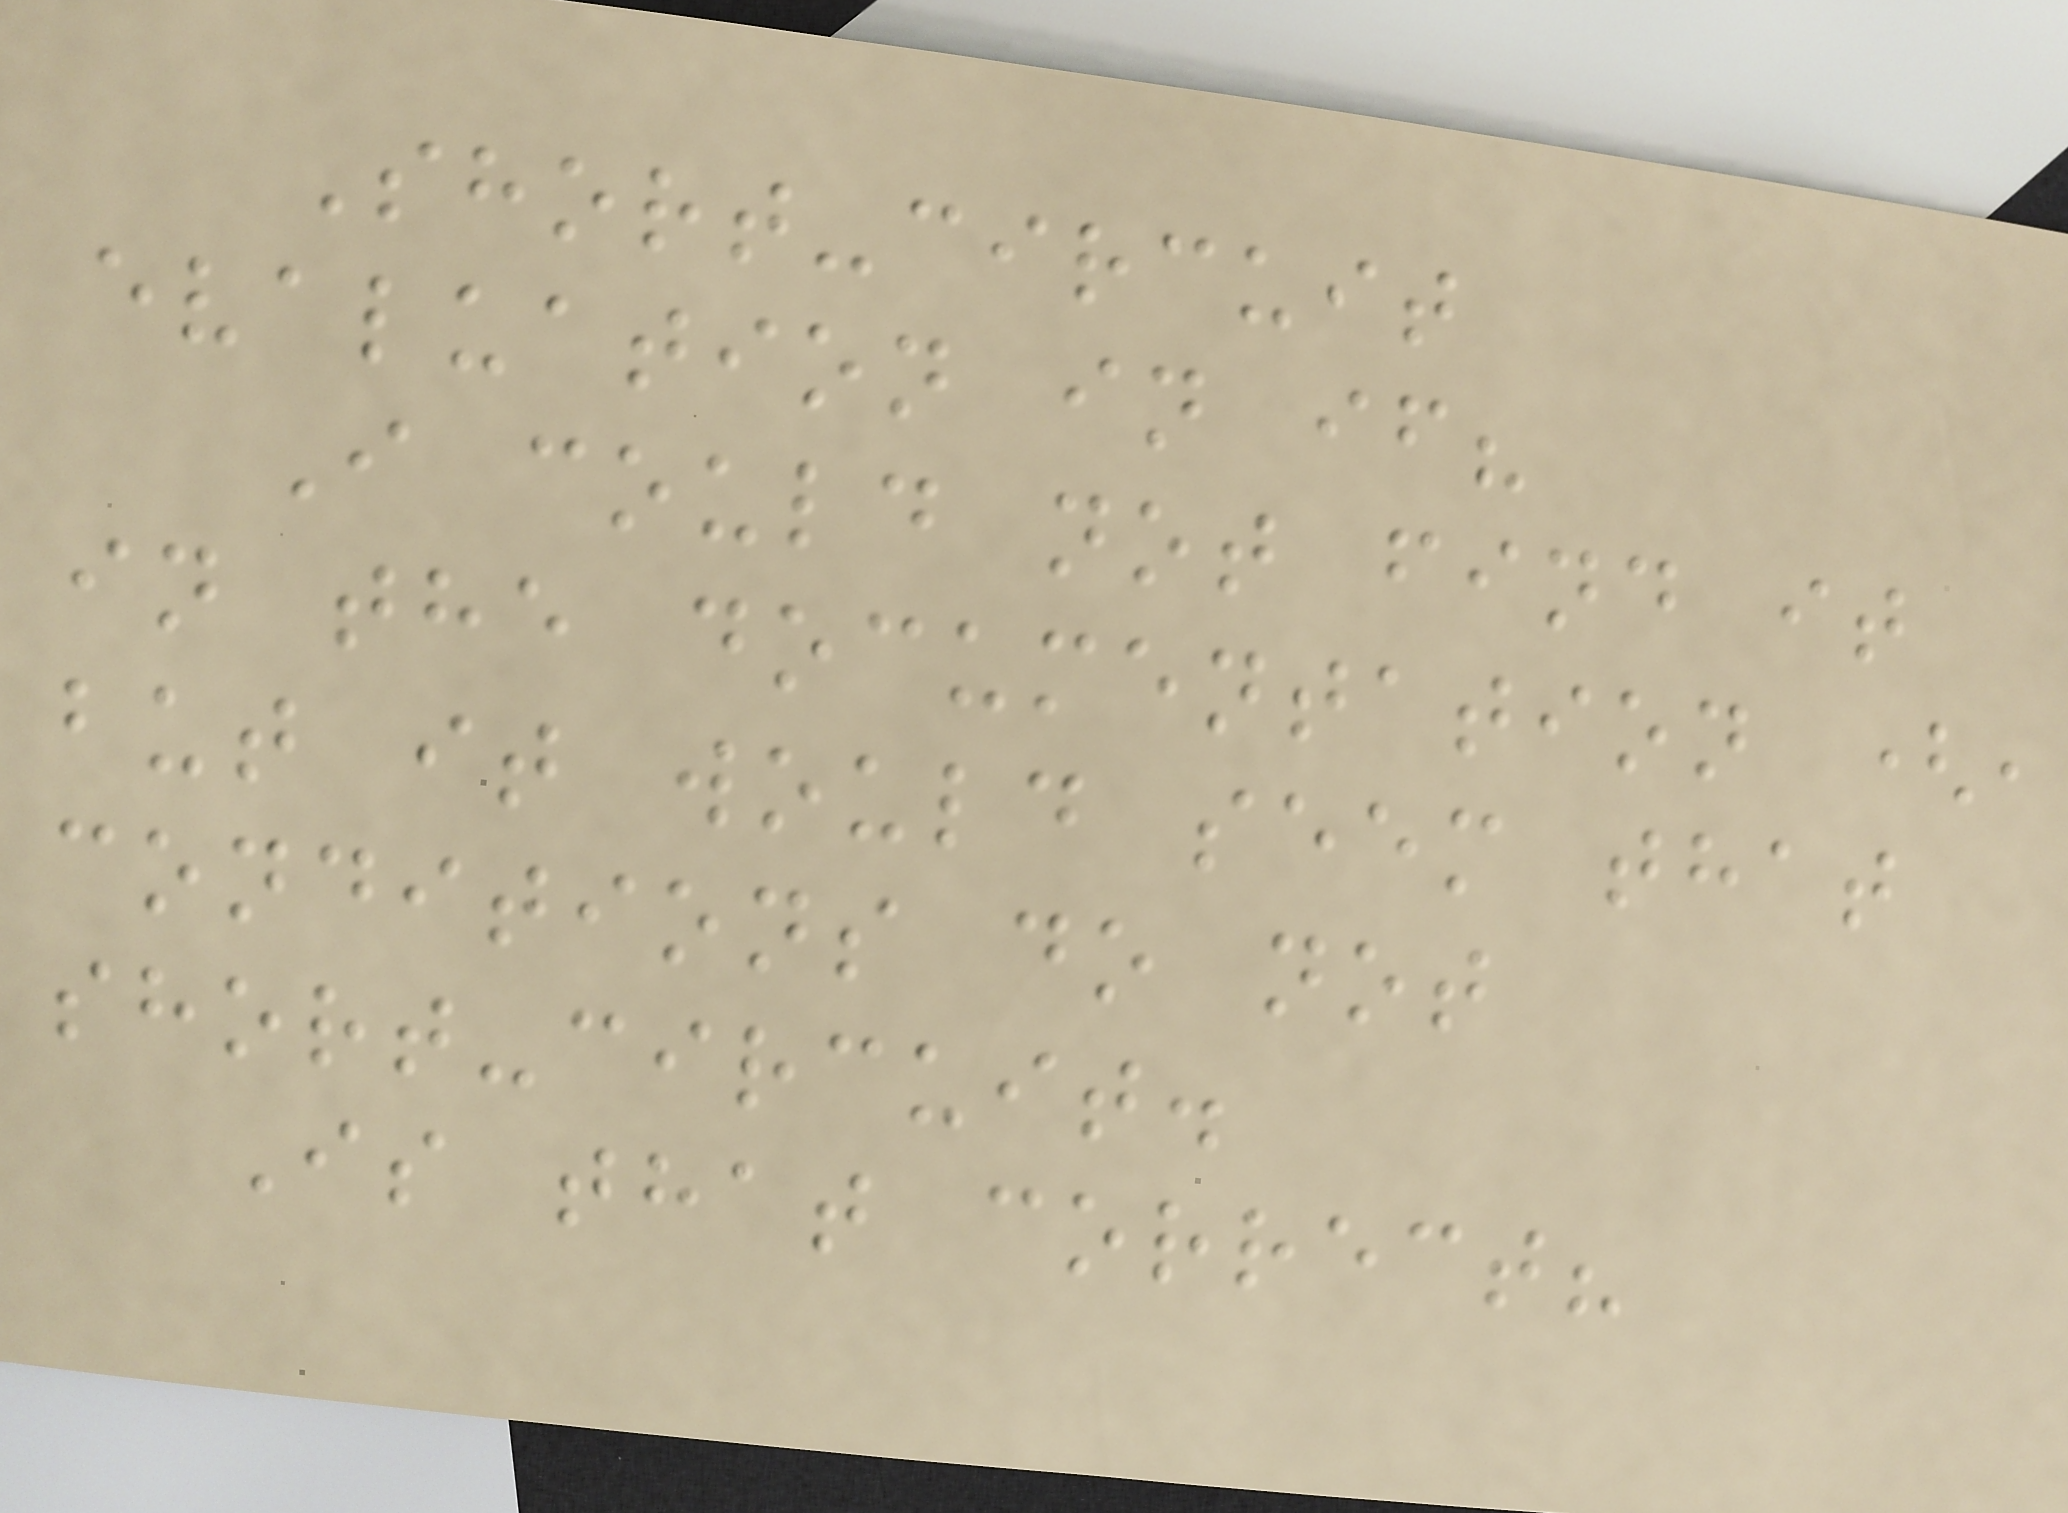Short-circuit
evaluation in if?
I could not find it
in the documentation (,
but it would seem that
conditions do not
short-circuit.
Is that correct?
